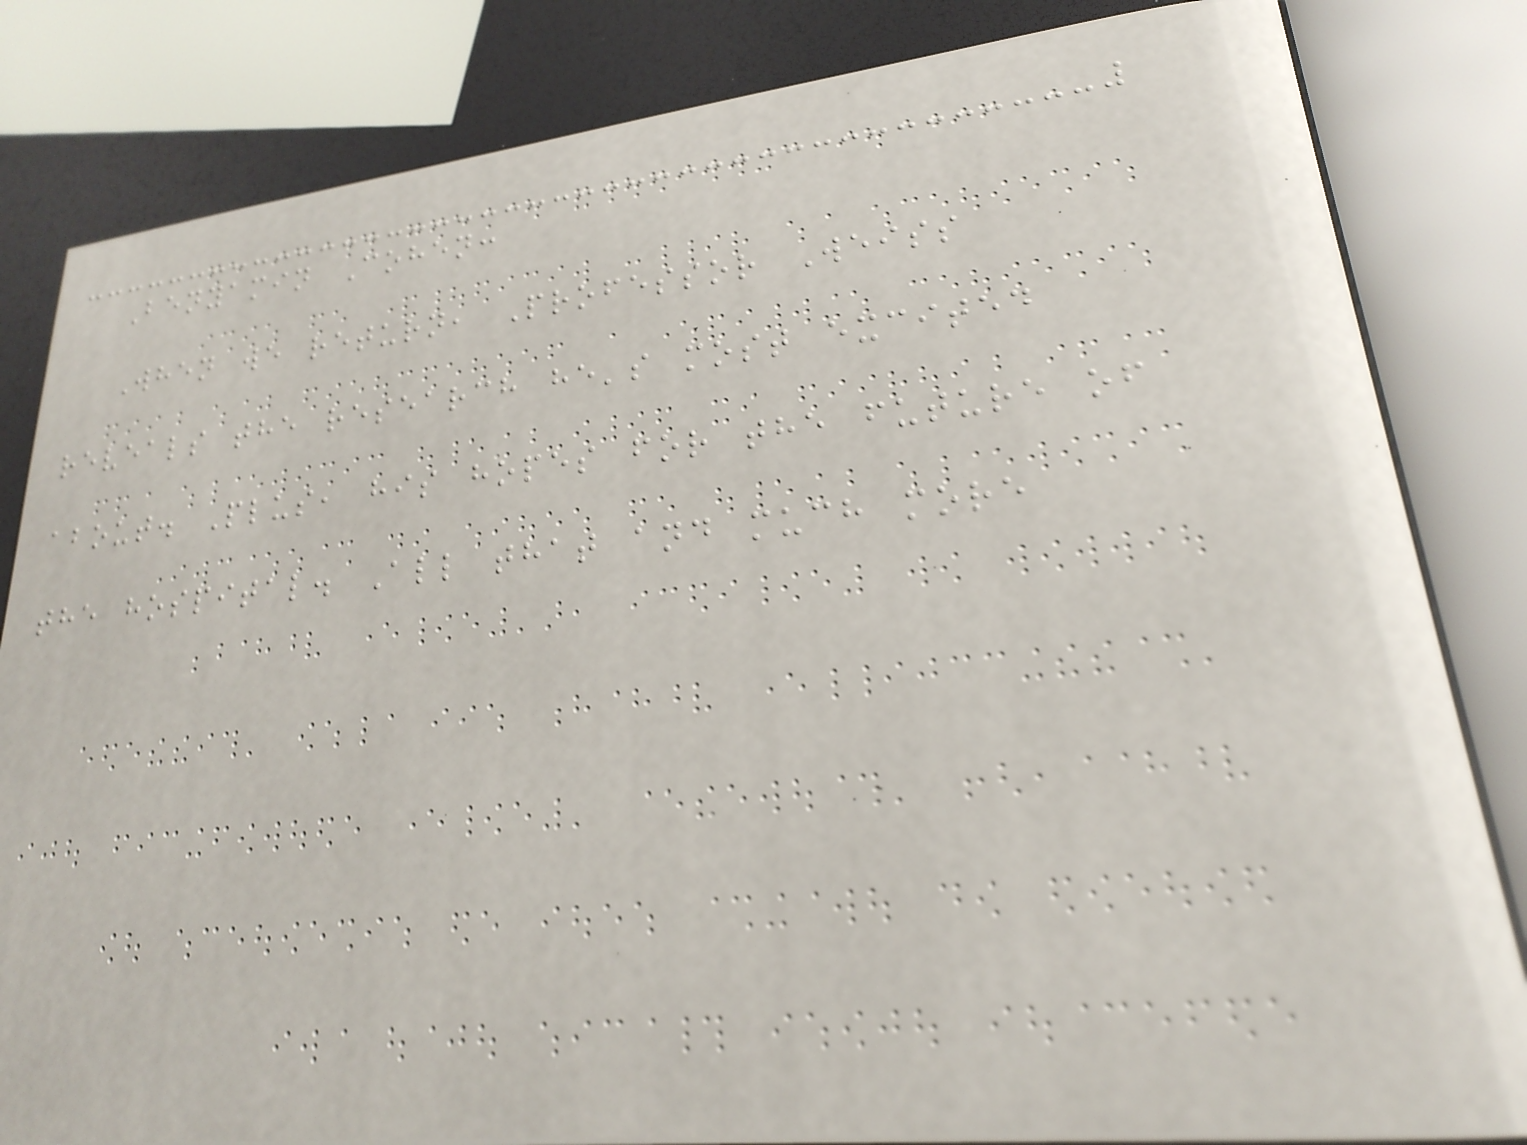Benyamin Cohen:
When we return, Professor Weiss
reveals the research he's most excited
about. Plus, his hopes for the future of
the hospital. All that and much more
